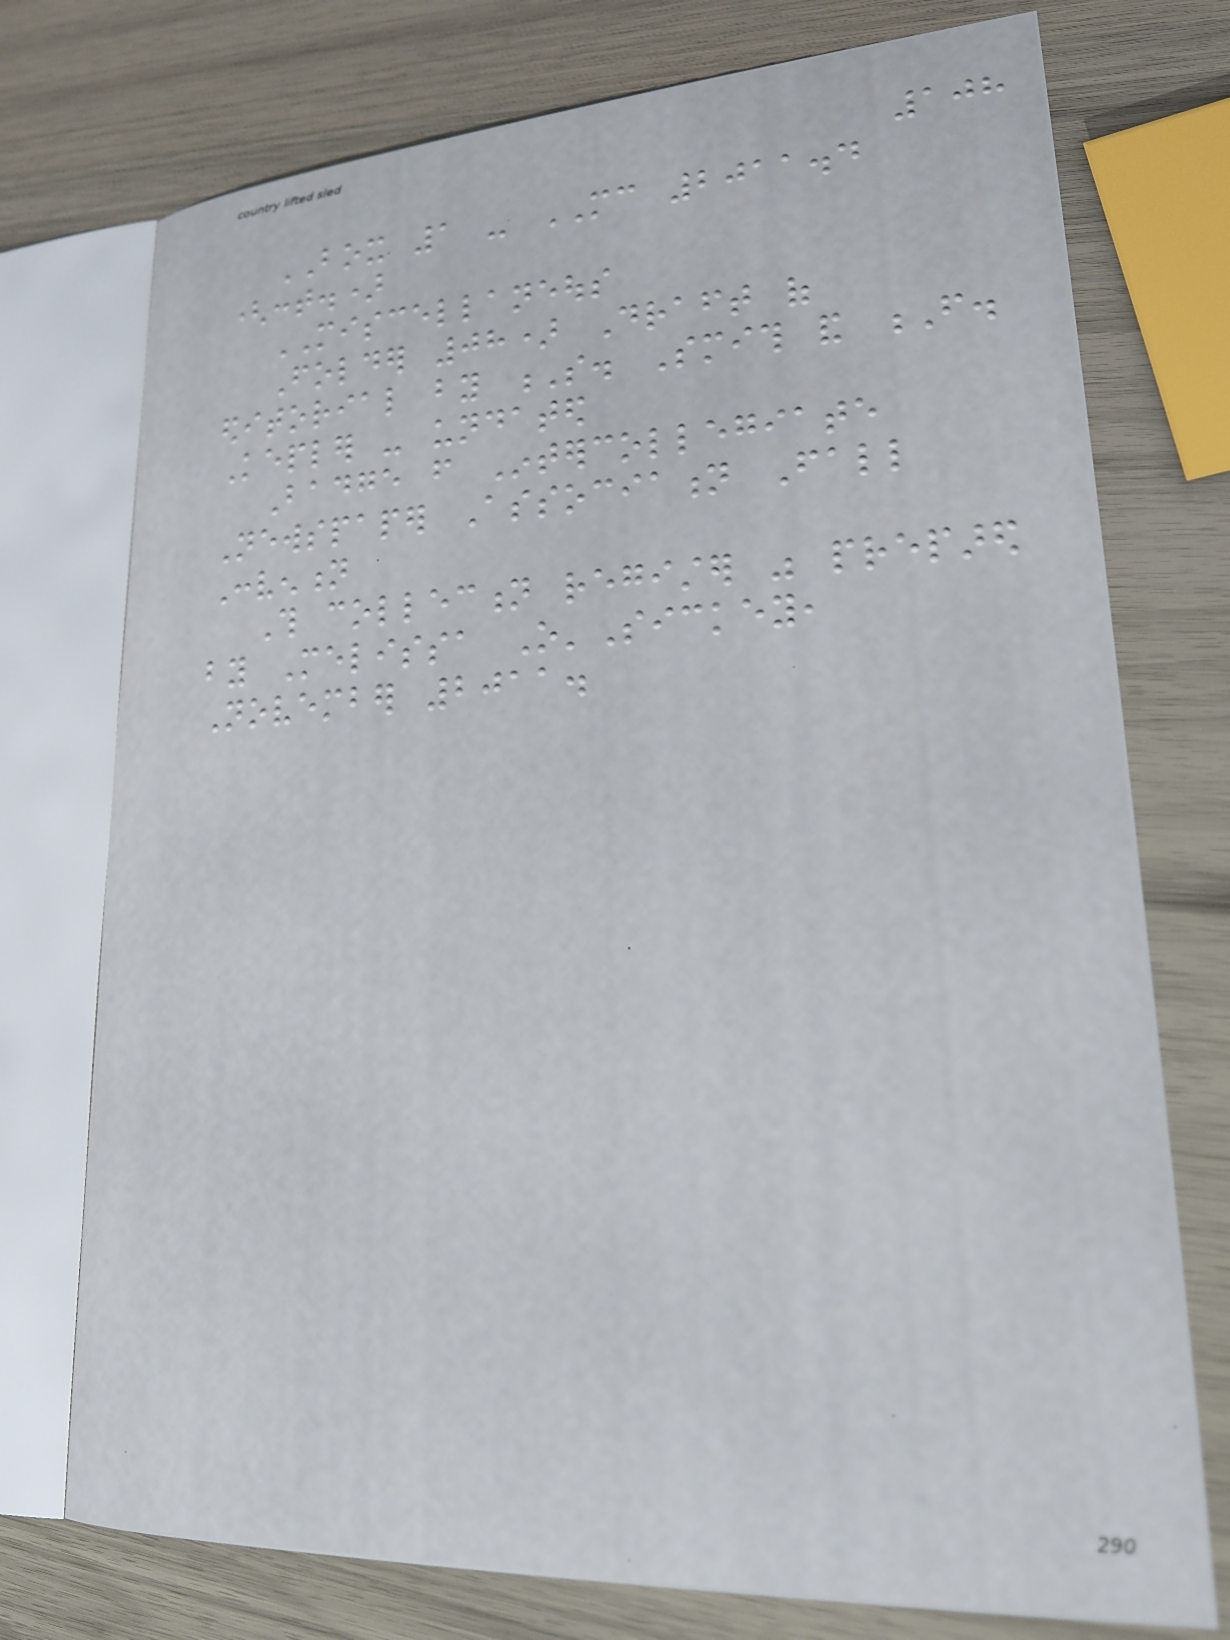108
BOX 1 - MC 2011.4
(cont.)
MISCELLANEOUS
Folder 08) Draft of
editorial by S. Smith and F.
Kepler - undated
Badge from Intercollegiate
Newspaper Association Fall
Convention
This collection register was prepared
by Melissa O'Sickey,
November 2011.
